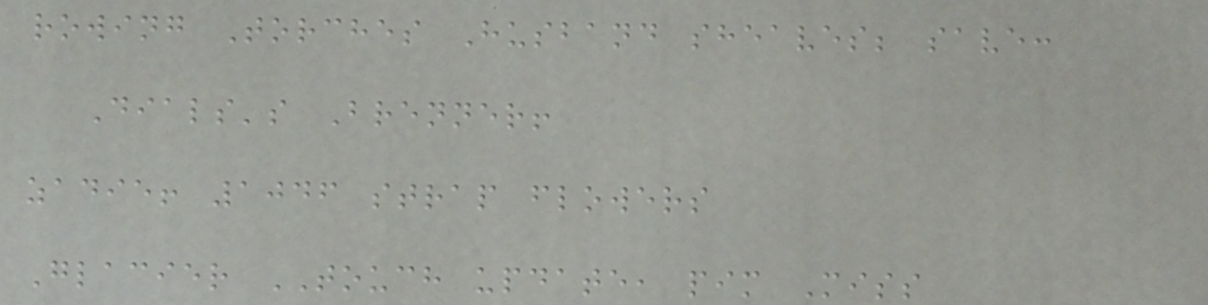rowing Torches Husband sheaves; save:
Dials's Brenner!
zadie! 1046 strap flowers
Glacier TOUCH update, pim Miss
